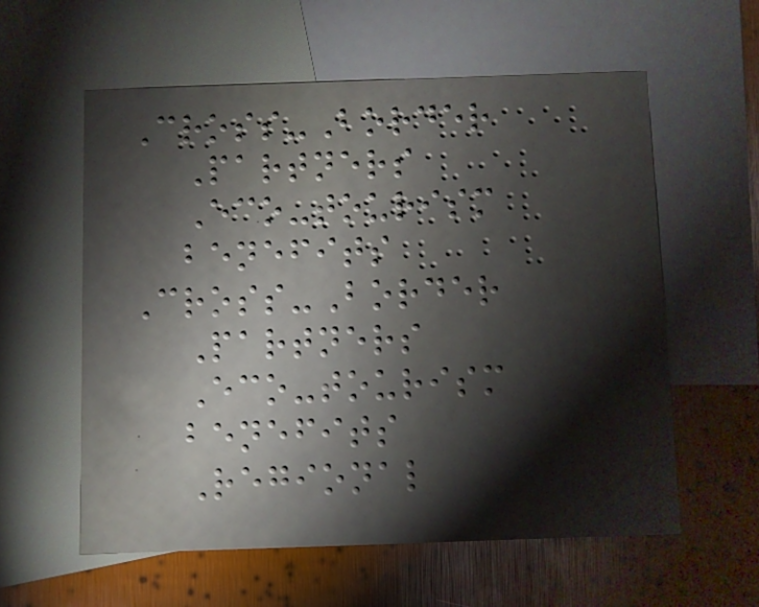Cross-Border
Partners
Eco-tourism
benefits
Cross-Border
Partners
Eco-tourism
benefits
Regional
